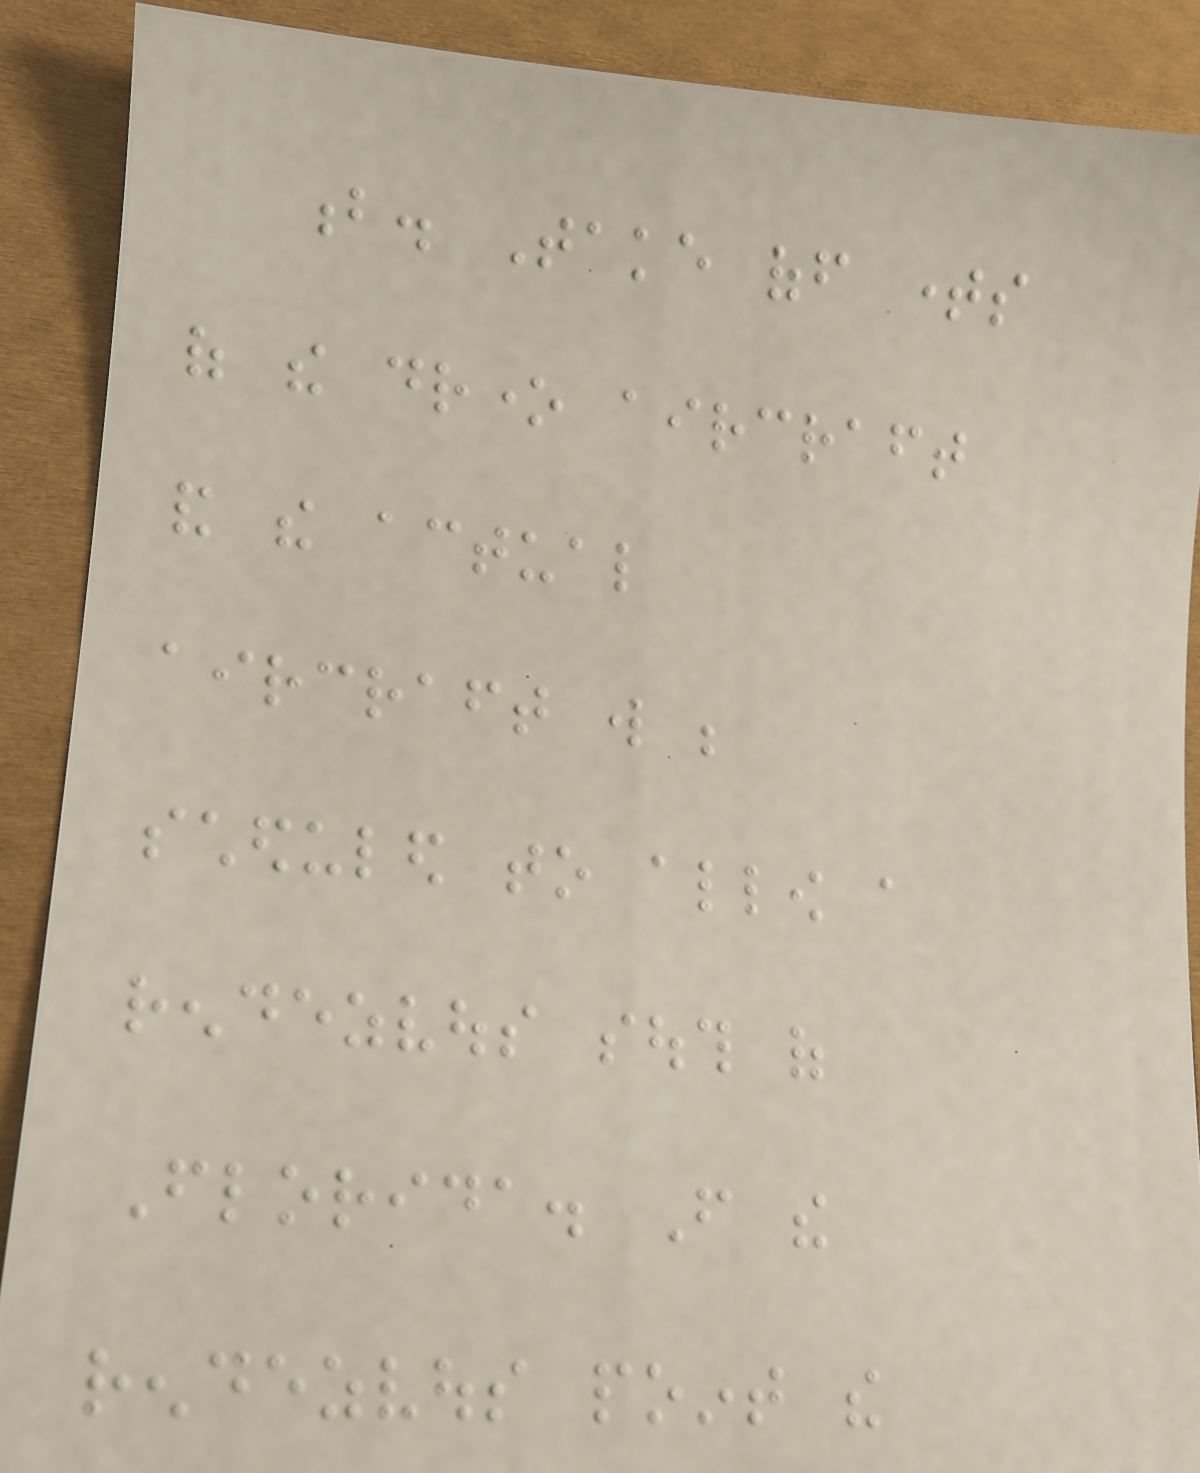b. Take off times
of the drone aircraft
and the actual
aircraft will be
scheduled to allow a
rendezvous south of
Florida. From the
rendezvous point the
